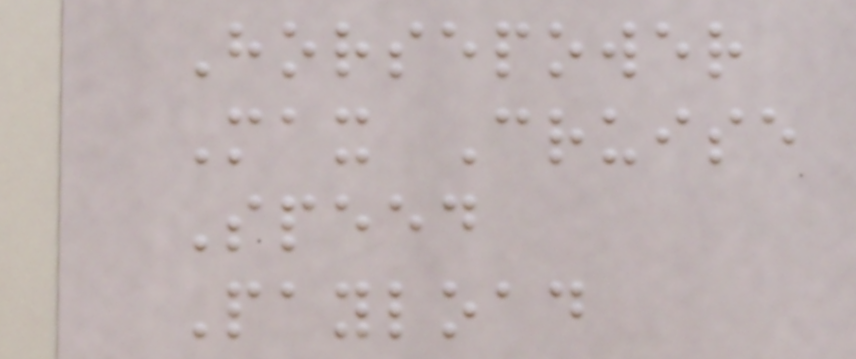Horsepower
Max Cruise
Speed
Payload
